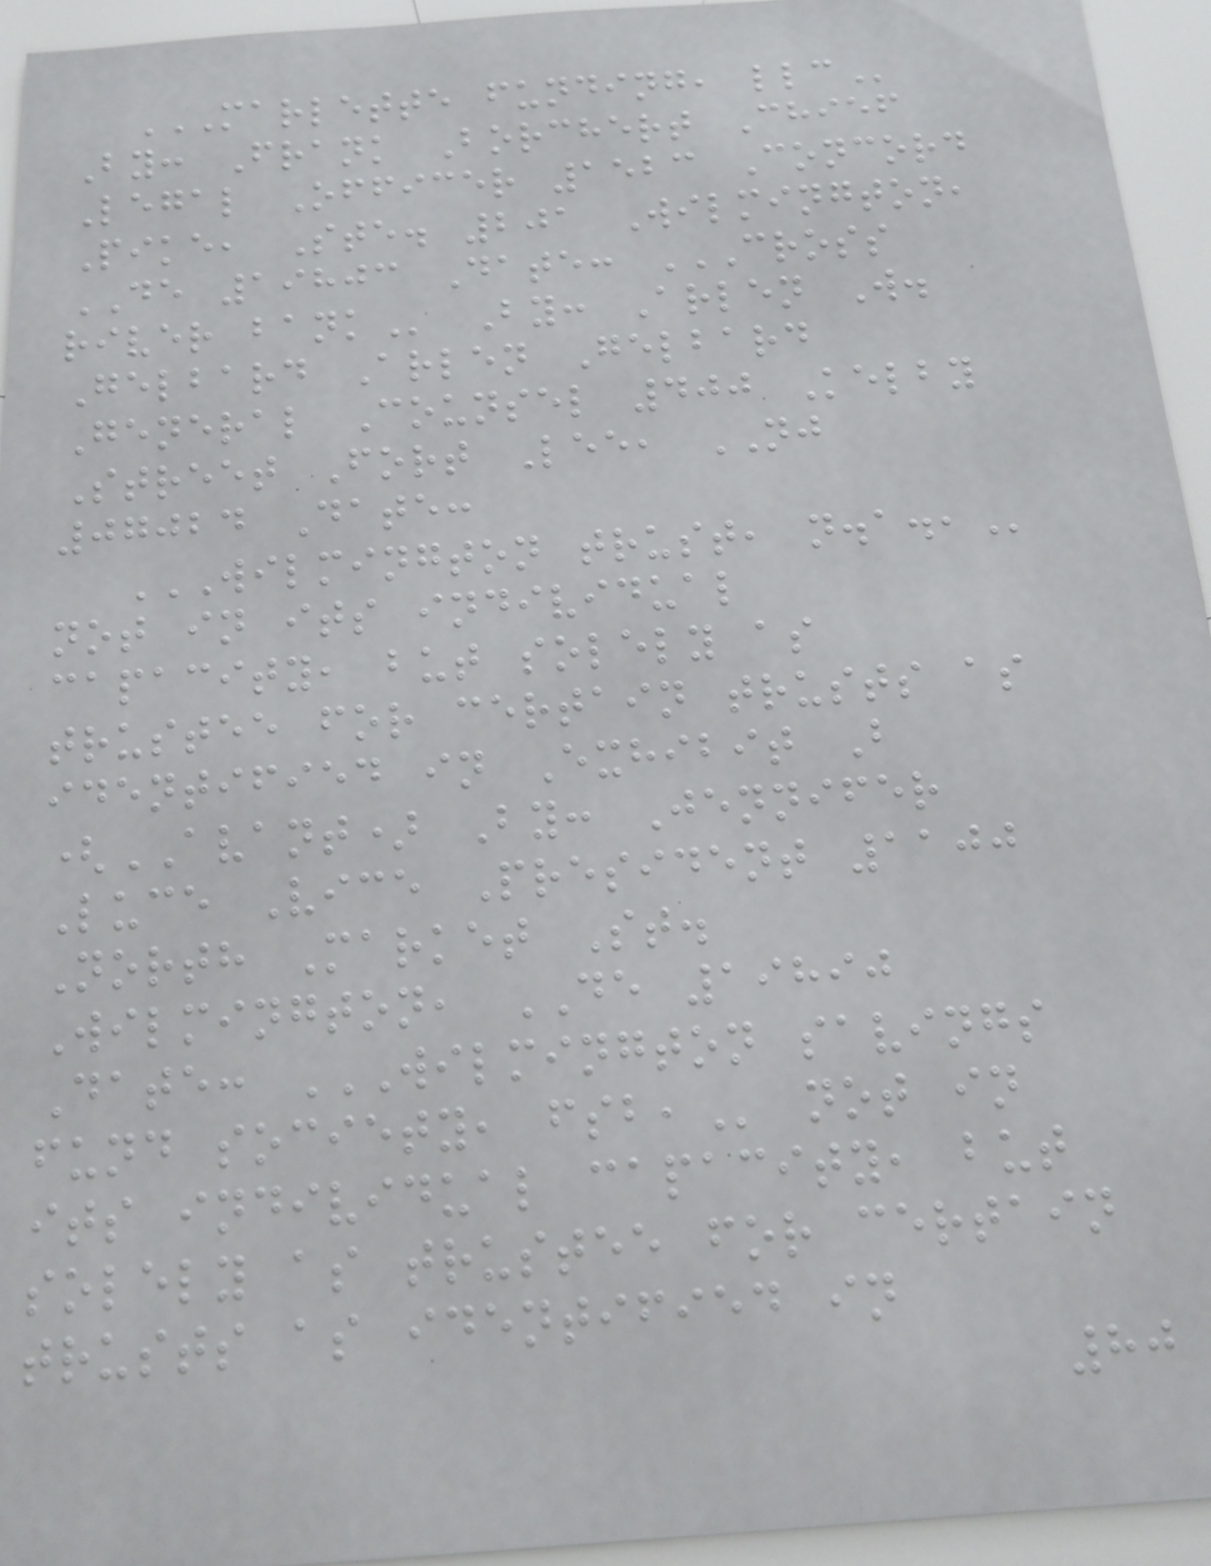MARLETTE FUNDING, LLC
By: Frank Borchert Chief
Legal Officer 1523 Concord
Pike, Ste. 201 Wilmington,
DE 19803 Date: CROSS
RIVER BANK By: Arlen W.
Gelbard Arlen Gelbard
General Counsel 400 Kelby
Street Fort Lee, NJ
07024 Date:
WILMINGTON TRUST, N.A.,
not in its individual
capacity, but solely as
trustee for certain trusts as
identified in Exhibit B
(AVANT) By: Jennifer
Luce Vice President 1100
North Market St.
Wilmington, DE 19890
Date: WILMINGTON SAVINGS
FUND SOCIETY, FSB, not in
its individual capacity, but
solely as trustee for certain
trusts as identified in
80
